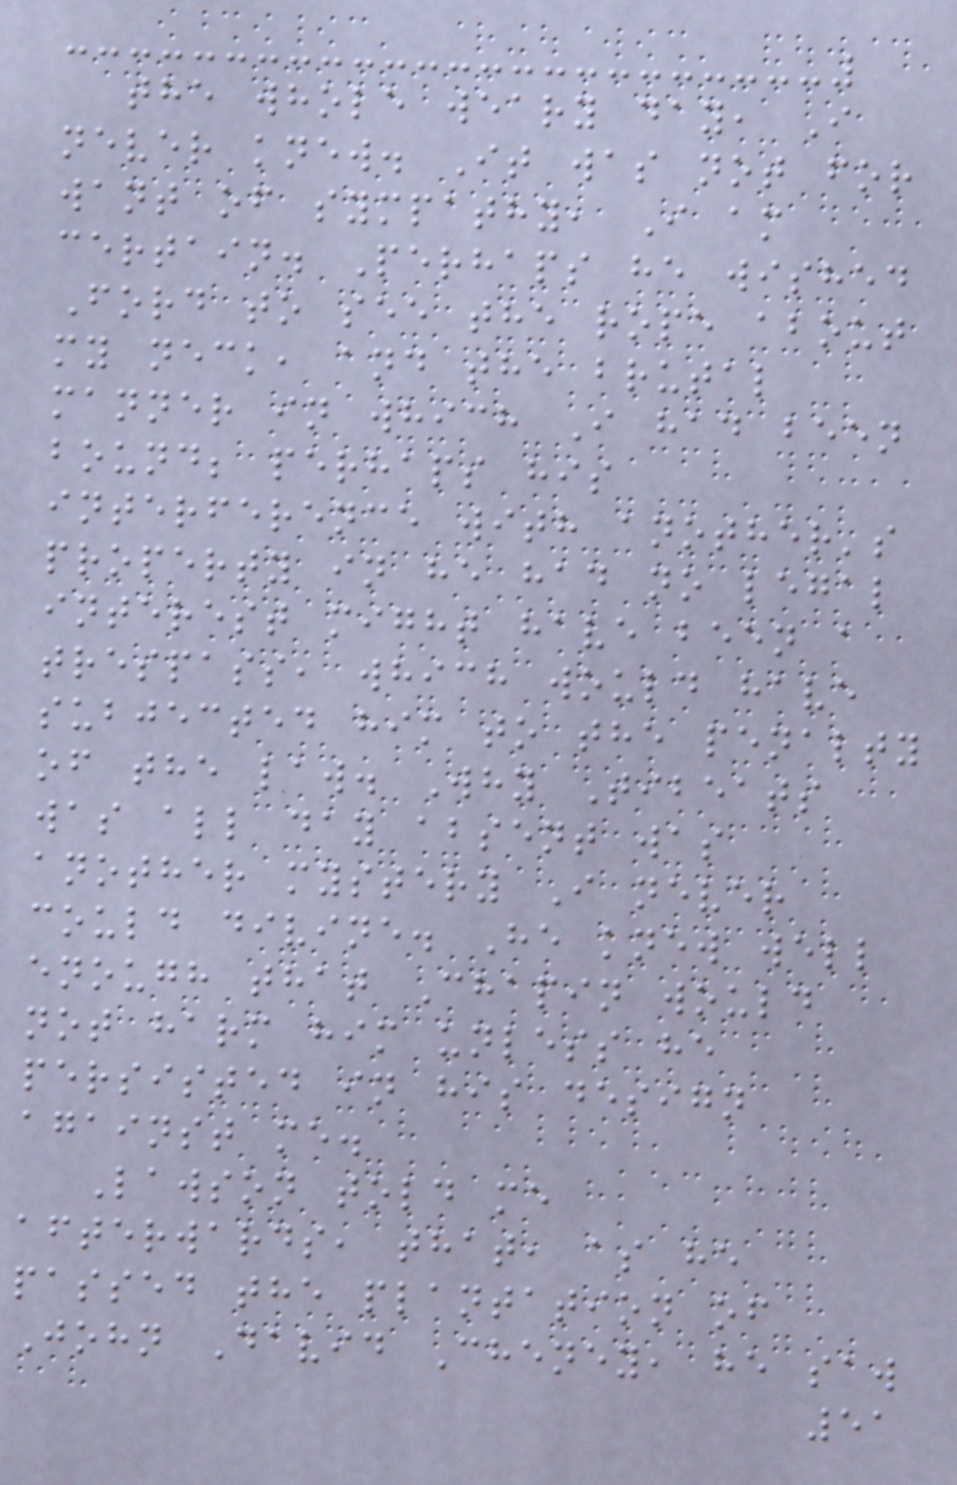the whole weary day, I
never knew. It was not for
want of sympathy, I am
certain. Perhaps he wished
Ford to see the rope about
my neck, and the brutal
manner in which I had been
bound; perhaps his
interference with another's
property in he had no legal
interest might have been a
trespass, which would have
subjected him to the penalty
of the law. Why Tibeats
was all day absent was
another mystery I never
could divine. He knew well
enough that Chapin would
not harm him unless he
persisted in his design
against me.
Lawson told me
afterwards, that, as he
passed the plantation of
John David Cheney, he saw
51
